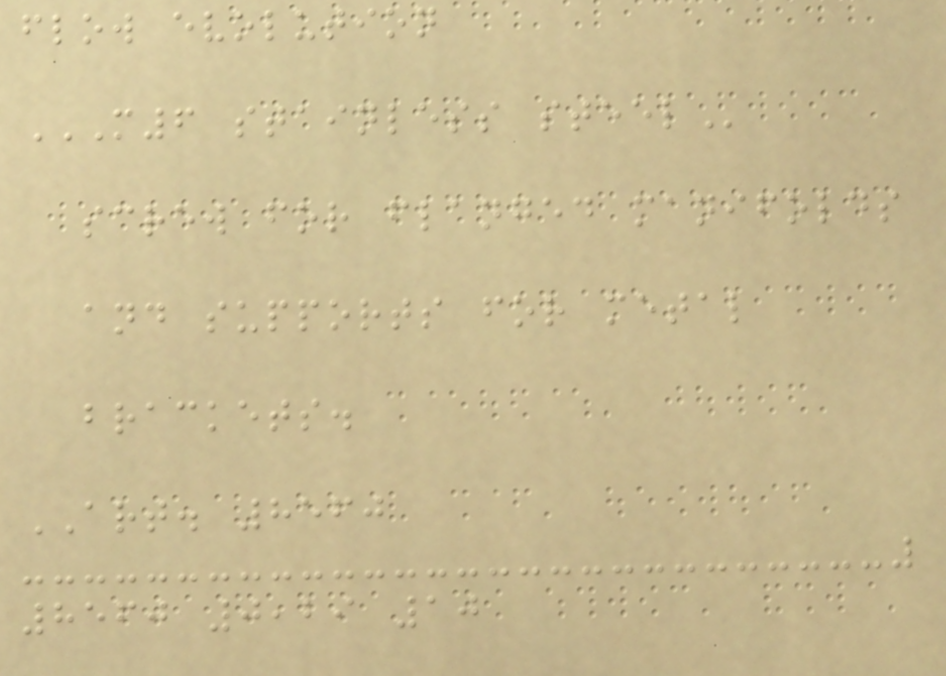flow evolution
M6 STAINLESS STEEL
screw for flanged manifolds
and supports for metal
brackets.
ART. 8560
8560 0,29 10
